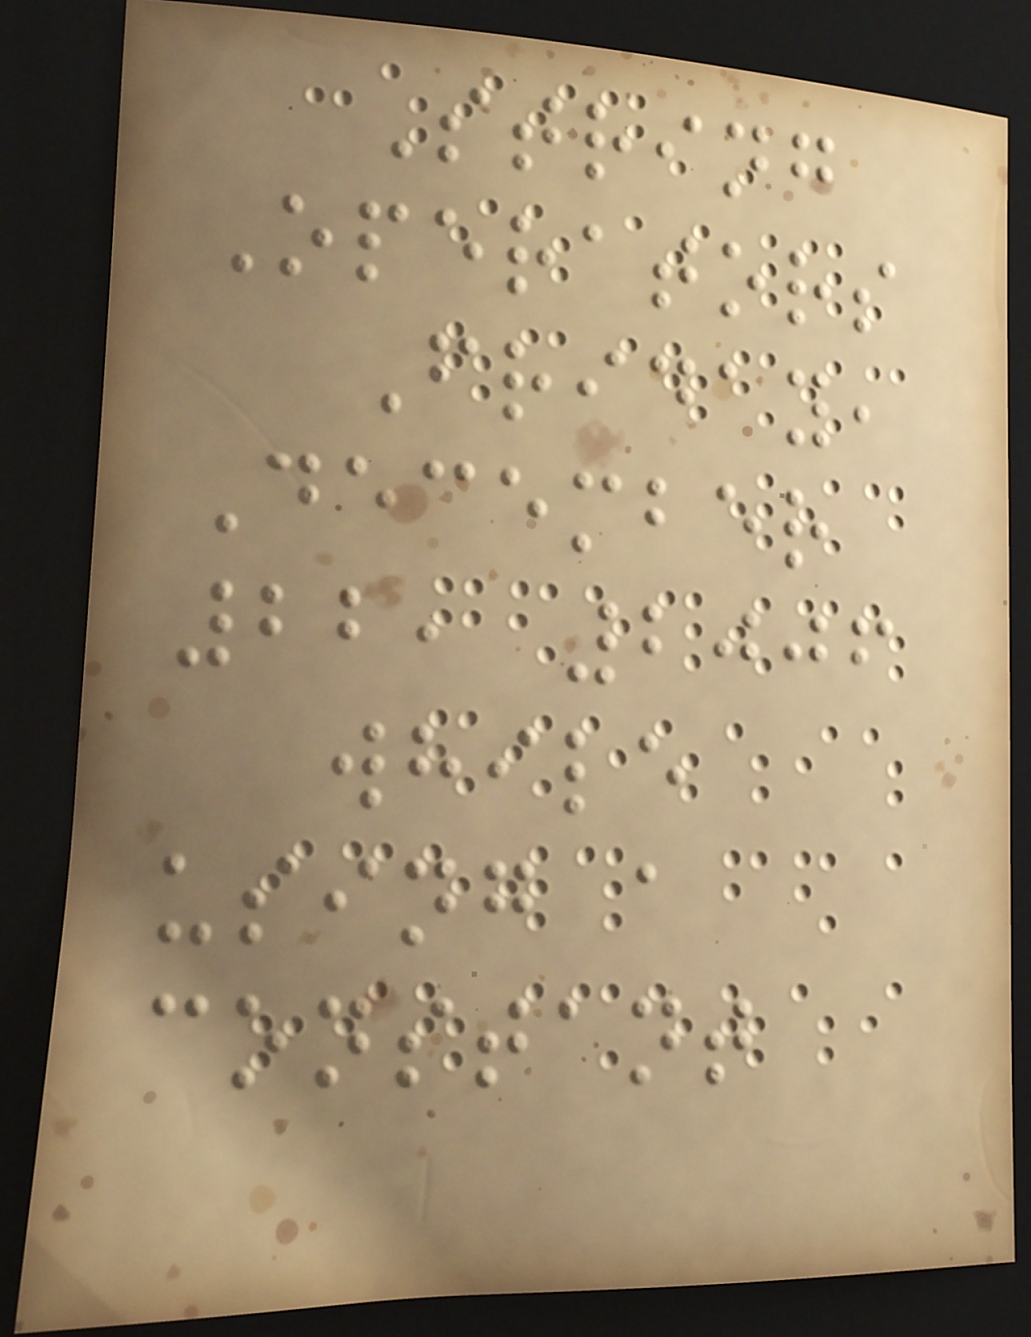String
Operators
Friday,
December
22, 2006
while
using a
constant
